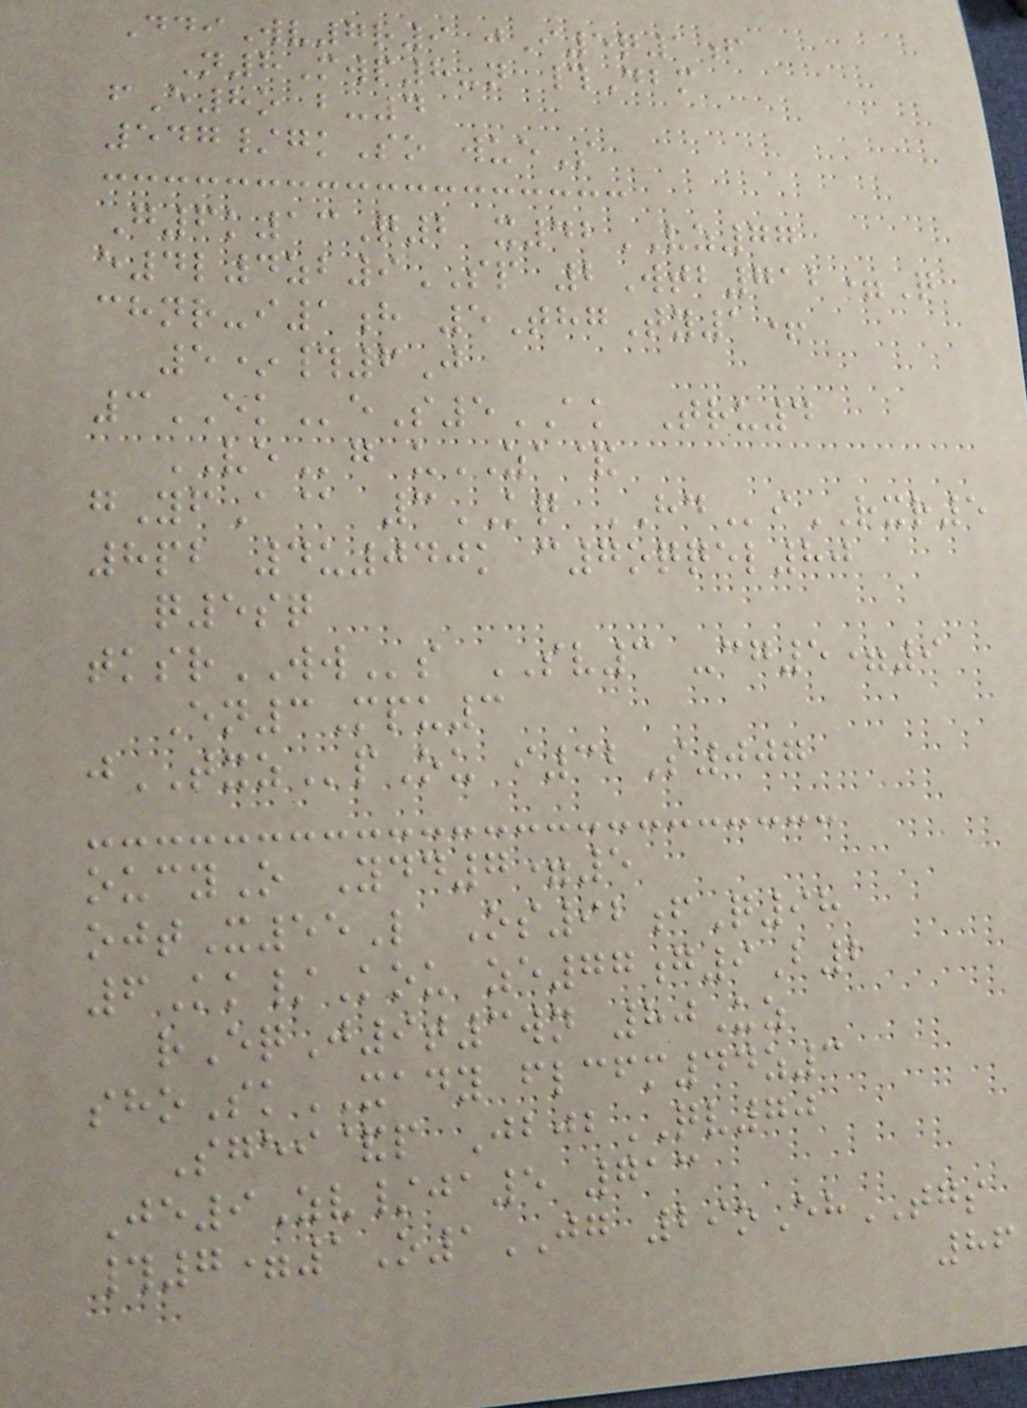DdiWv7r9 jI5q1f
N8Mwp8-n #Dbm
fE8o b-4
547/gkSo wueS
G6k13Q2 x42VZ77
e4l4zb9SP 2Wtb712=Q
chnr-i1h 5ThgTy1+
5*#6J
3EKeS5AK Tru4
VEg uZA&
gYfA@ 3KQ HDiRXR5
8pb 4u040k c7oqqel80
q5sq
tksrWWs SV3 -cg5=9
En3Mpu3
jTXZpOu i32S007
oucyO Ydd7=5
ojtX55L Os92fQ98
6Kk/Kou ze77g9B2
rEqJ9t3wn 80Uz
shoSkXADY flcfm44z3
Sgei&p JbjbQV70
Je9Zv/ja5 713
#7=1O1JG 29oEhTGS
86
